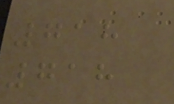718
718
